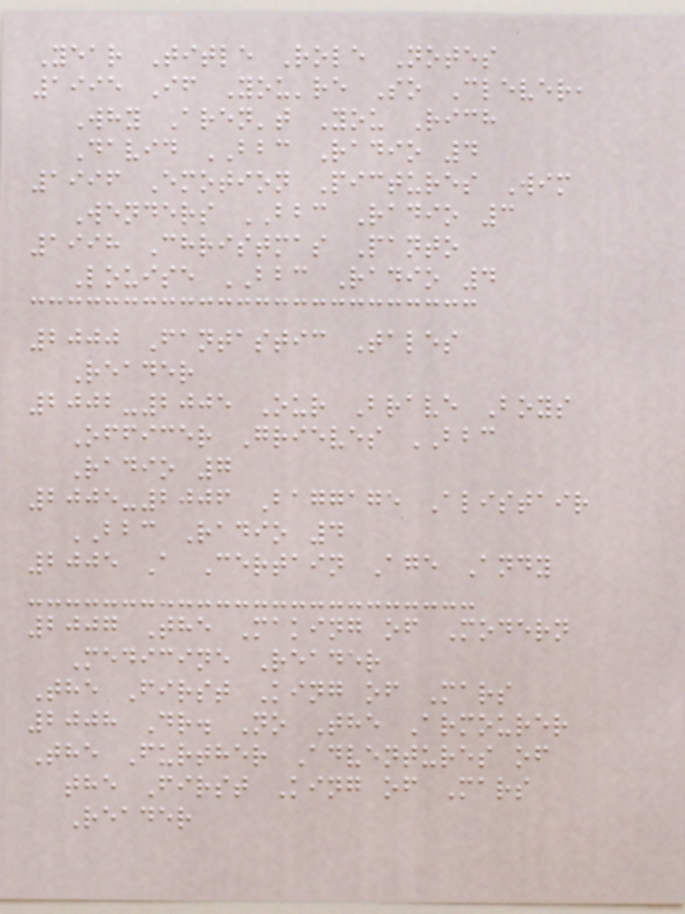Year Title Role Notes
1995 If You're So Clever,
Why Aren't You Rich
David BBC Radio 4
1996 Emotion Pictures Wim
Wenders BBC Radio 3
1998 Christmas Panto
Louise BBC Radio 4
2000 Fantastic Tales
Reader
2002-2005 Our Brave Boys
Officer Grieves BBC
Radio 7
2005-2006 Baggage Alistair
BBC Radio 4
2005 A Certain Age Andy
2007 The Making of Modern
Medicine Reader
The First King of Mars
2008 Dr. No The Armourer
The Further Adventures of
the First King of Mars
Reader
